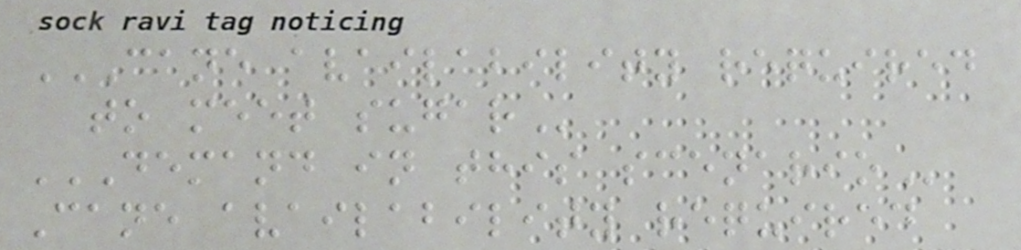CANE AVAILABILITY REQUIRED
TO MEET SUGAR
DEMAND IN THIS SCENARIO
Cane availability required
